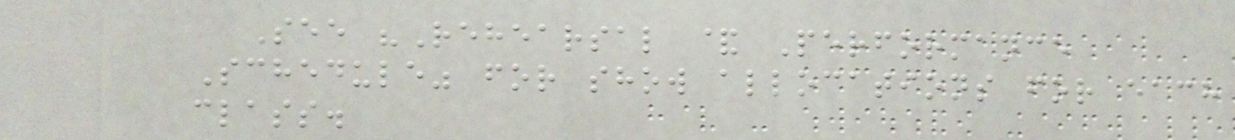See "Rehearsal & Performance
Schedule" for show allocations for each
class.
